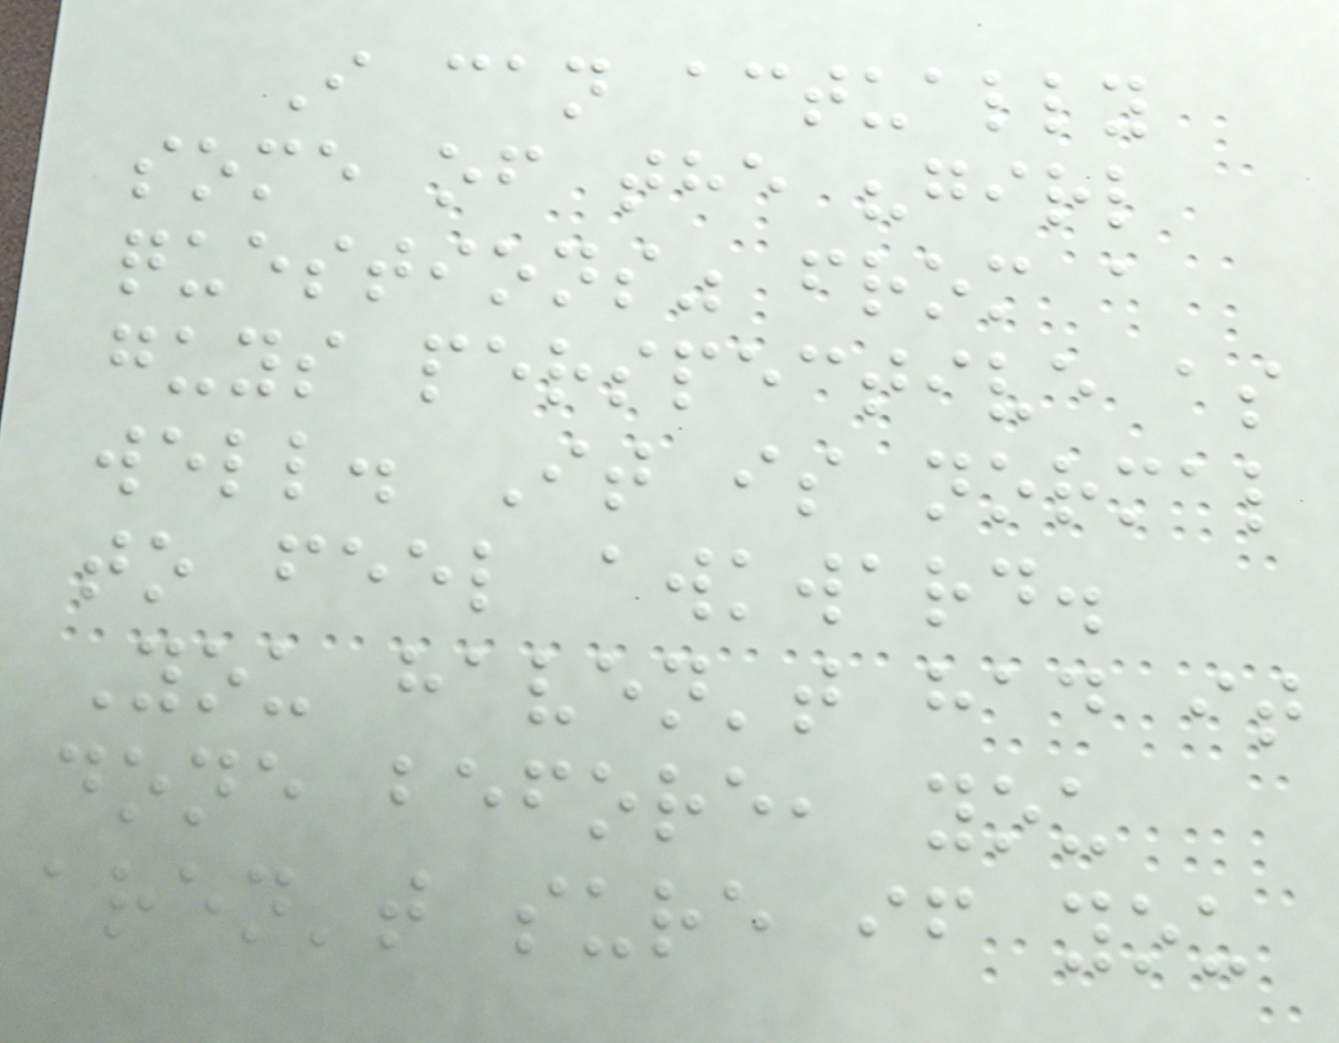I can actually
some of the "girl
questions" from a
guys perspective as
well. It is normal
to feel awkward.
You haven't had it
done before, you
aren't sure if you
